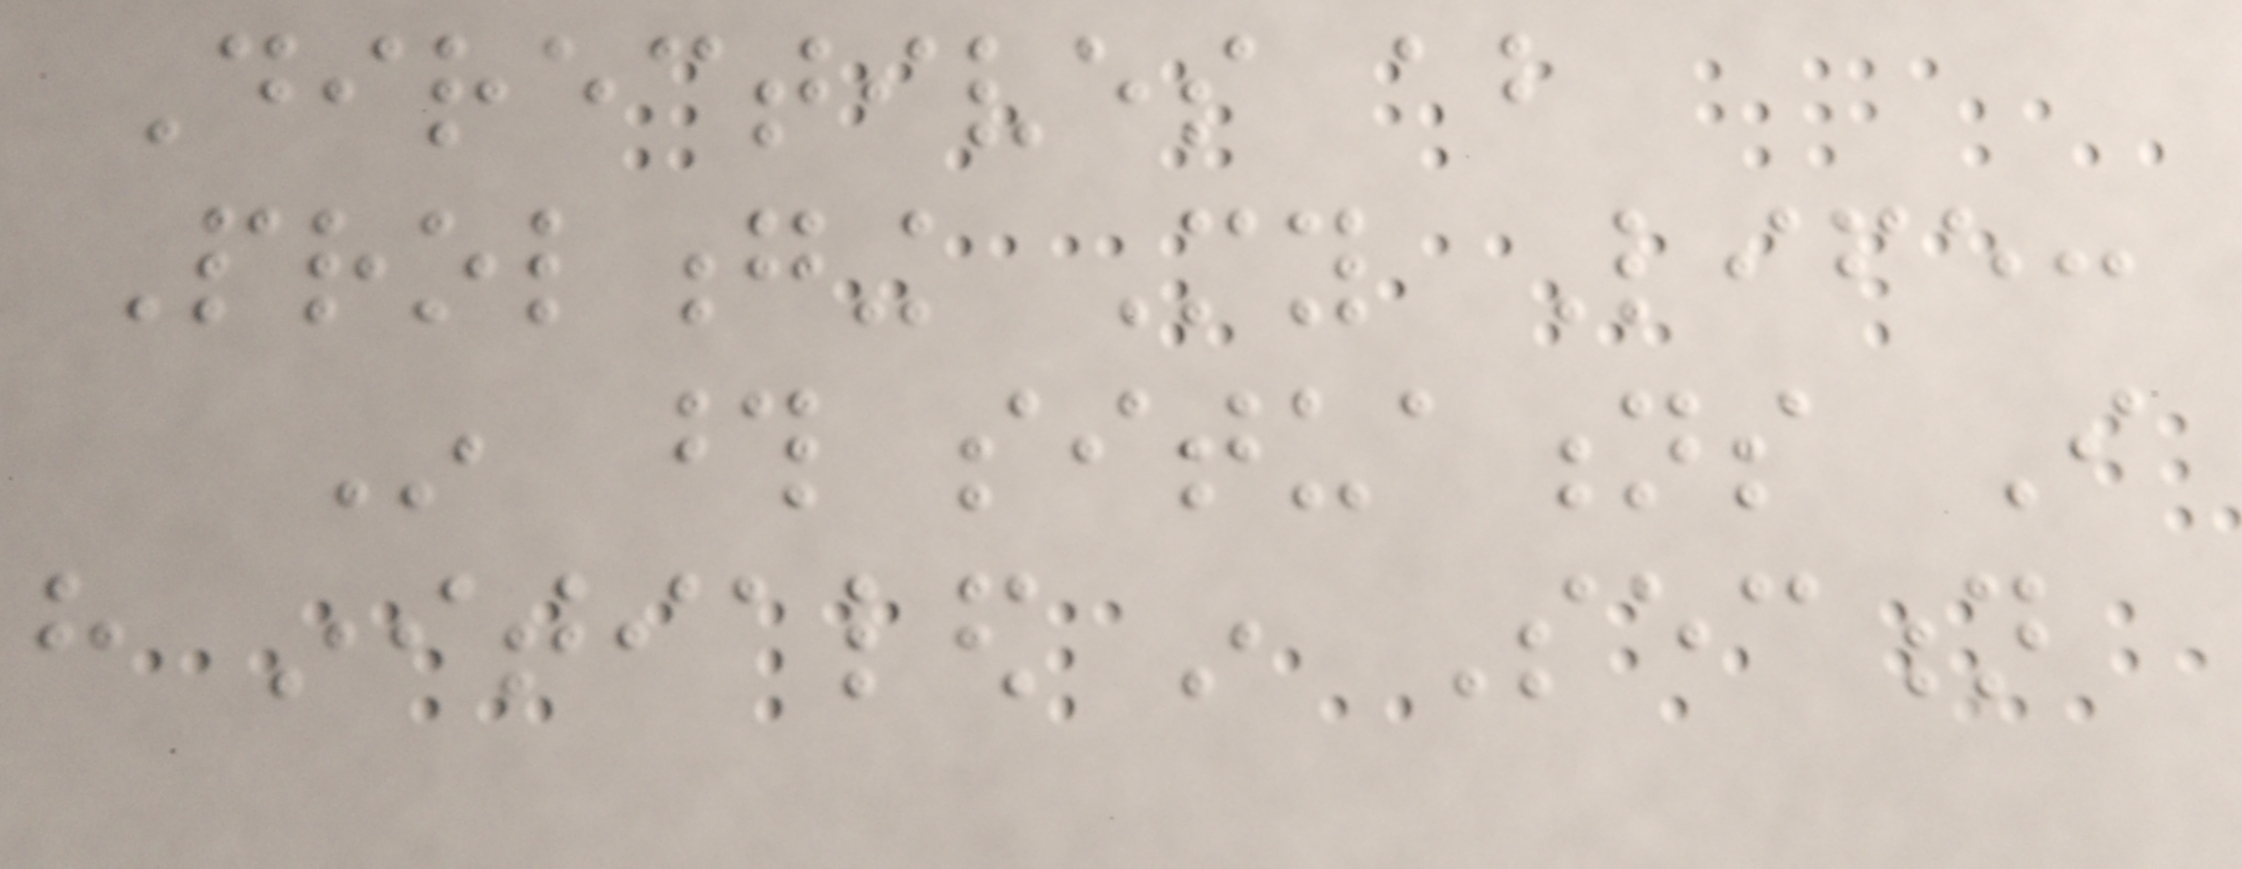Directives about
Prolonging My Life:
In those situations I
have initialed in Section
